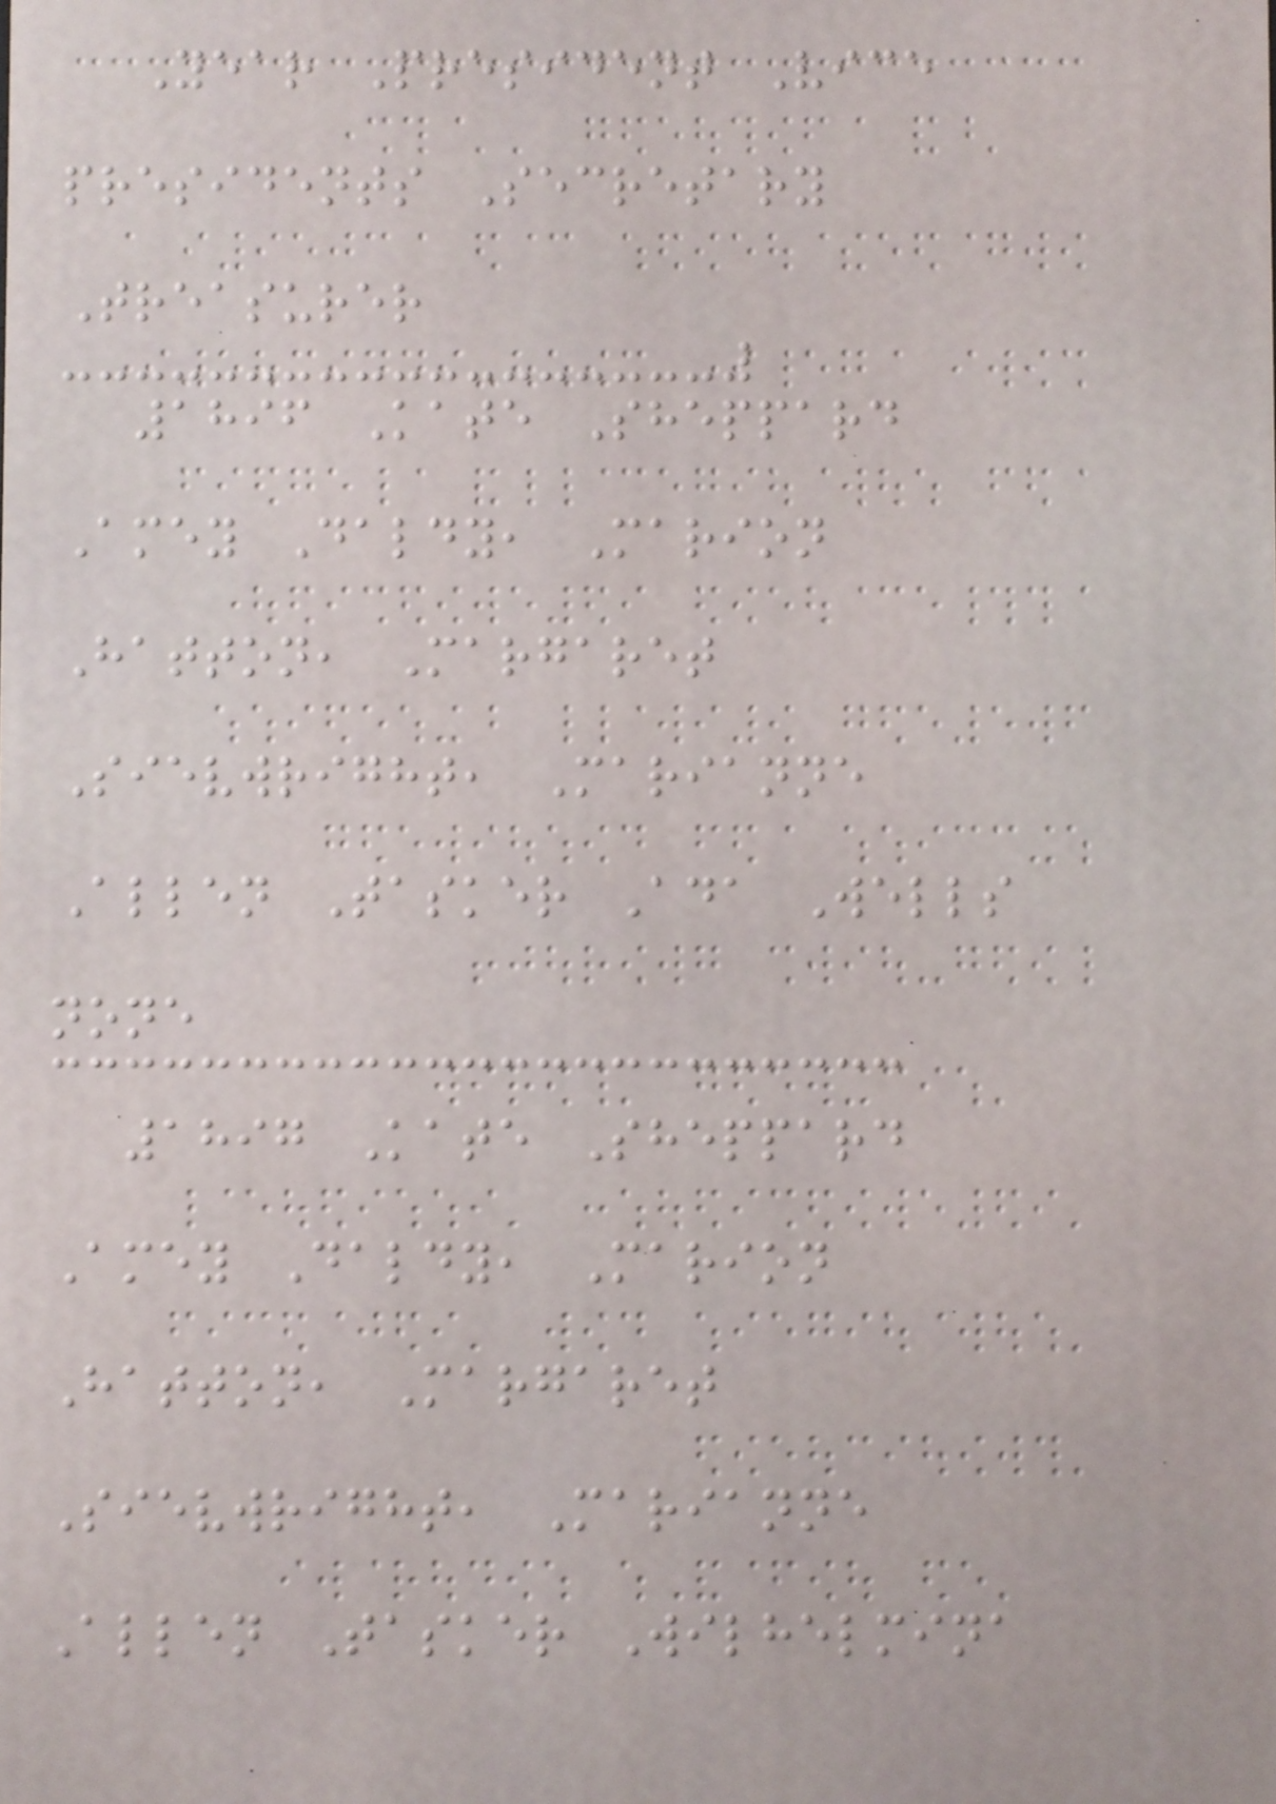Year President Vice
presidents Secretary
Treasurer
1896 Kate Sheppard
Amey Daldy, Marion
Hatton, Margaret
Sievwright, Marianne
Allen Tasker Ada Wells
none
1897 Kate Sheppard
Amey Daldy, Marion
Hatton, Margaret
Sievwright, Marianne
Allen Tasker Wilhelmina
